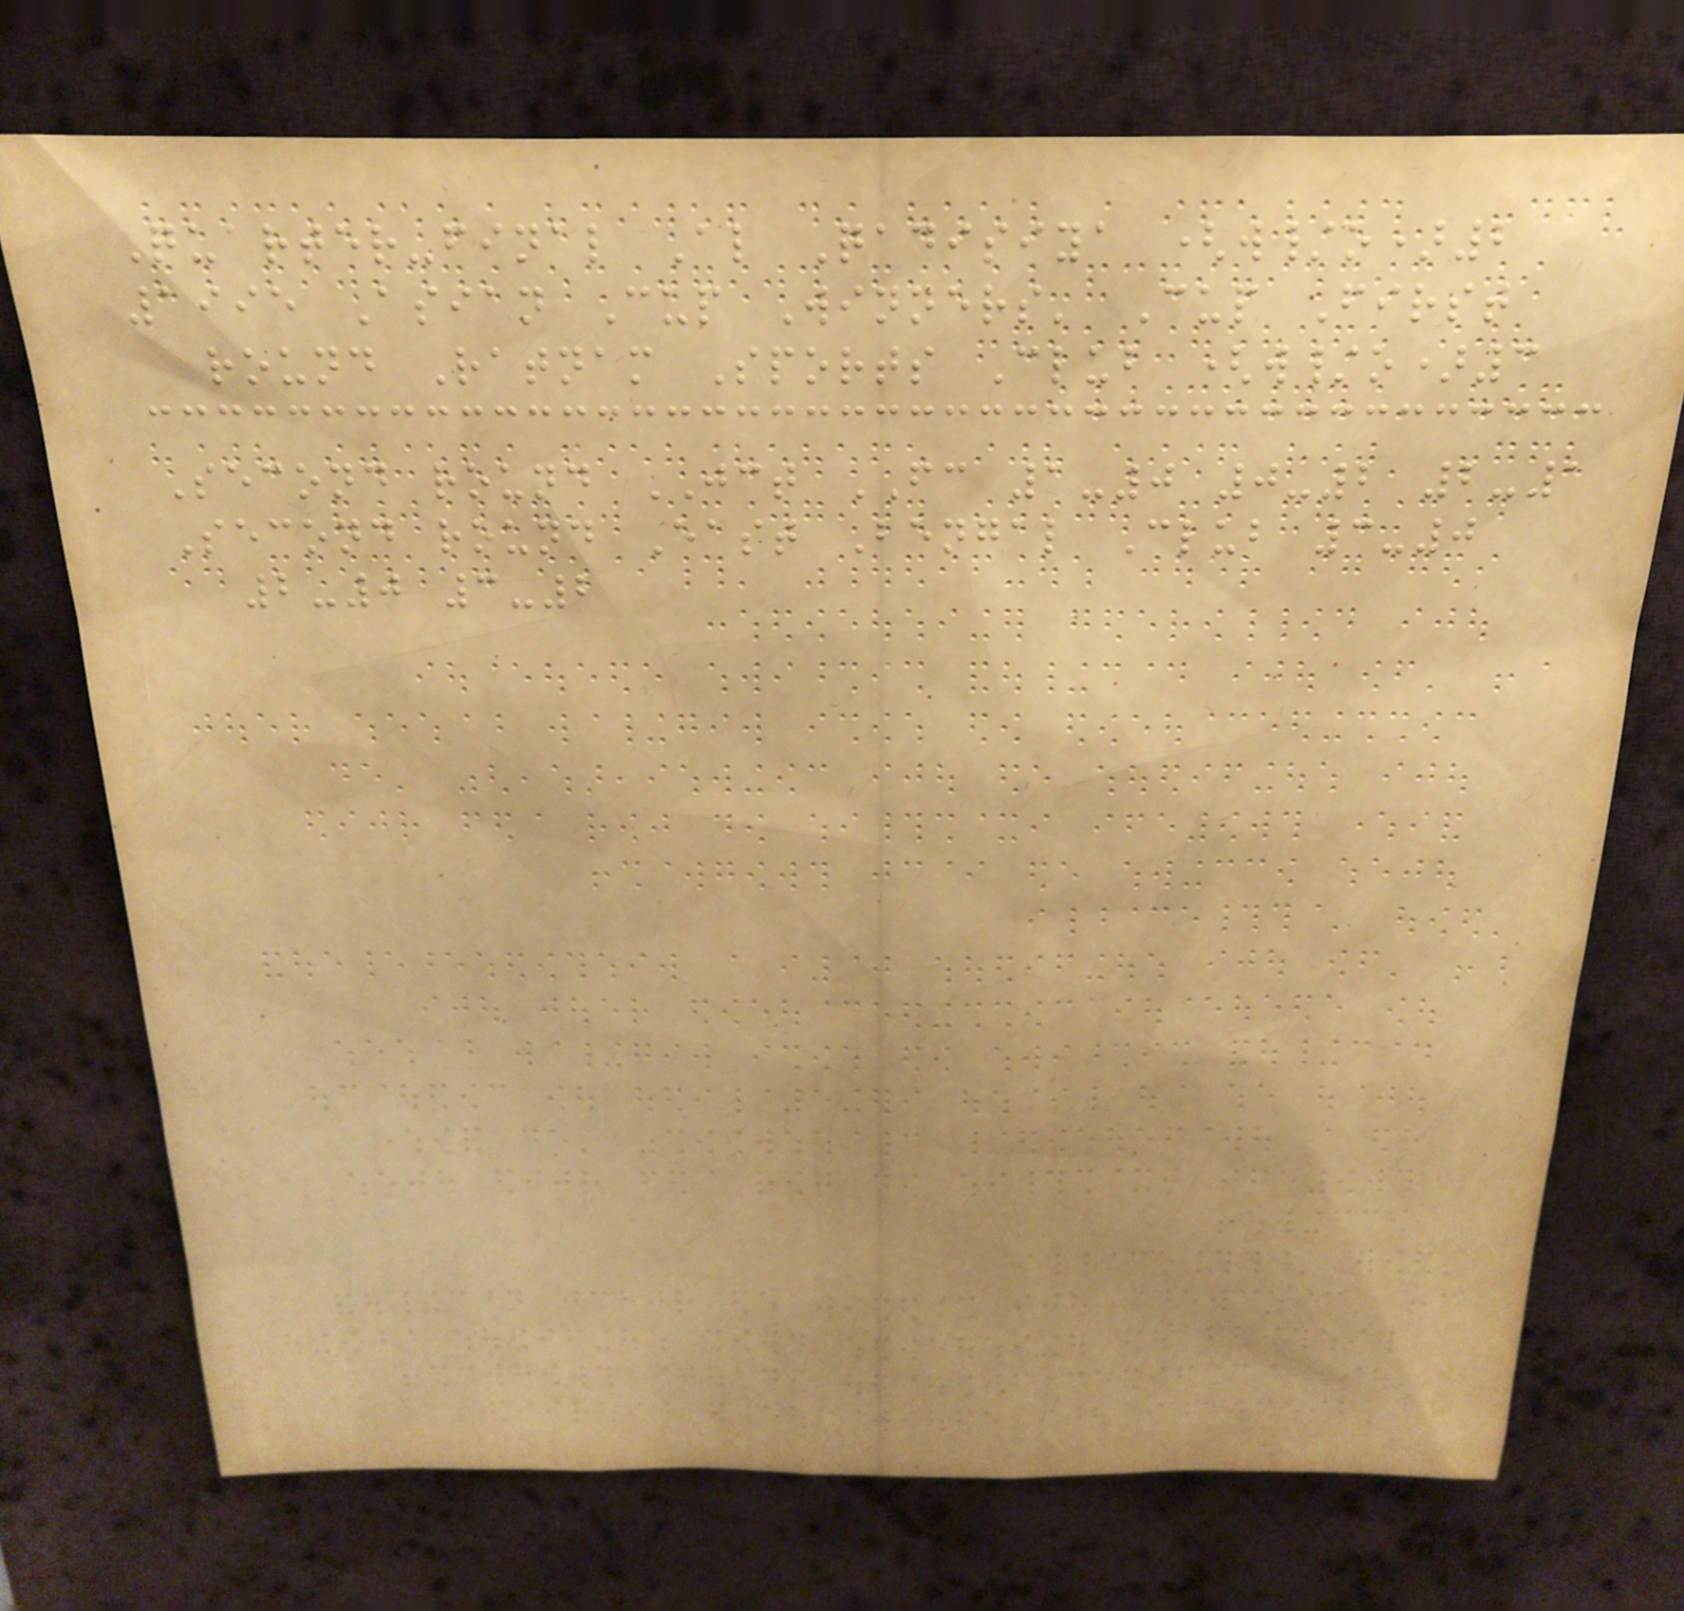Quarter-final Al Qadisiya (w/o)2
1995 Asian Cup Winners' Cup First
round Ratnam Sports Club (w/o)3
Second round JCT FC 1-0 0-2 2-1
Second round East Bengal Club 3-0
2-0 3-2
